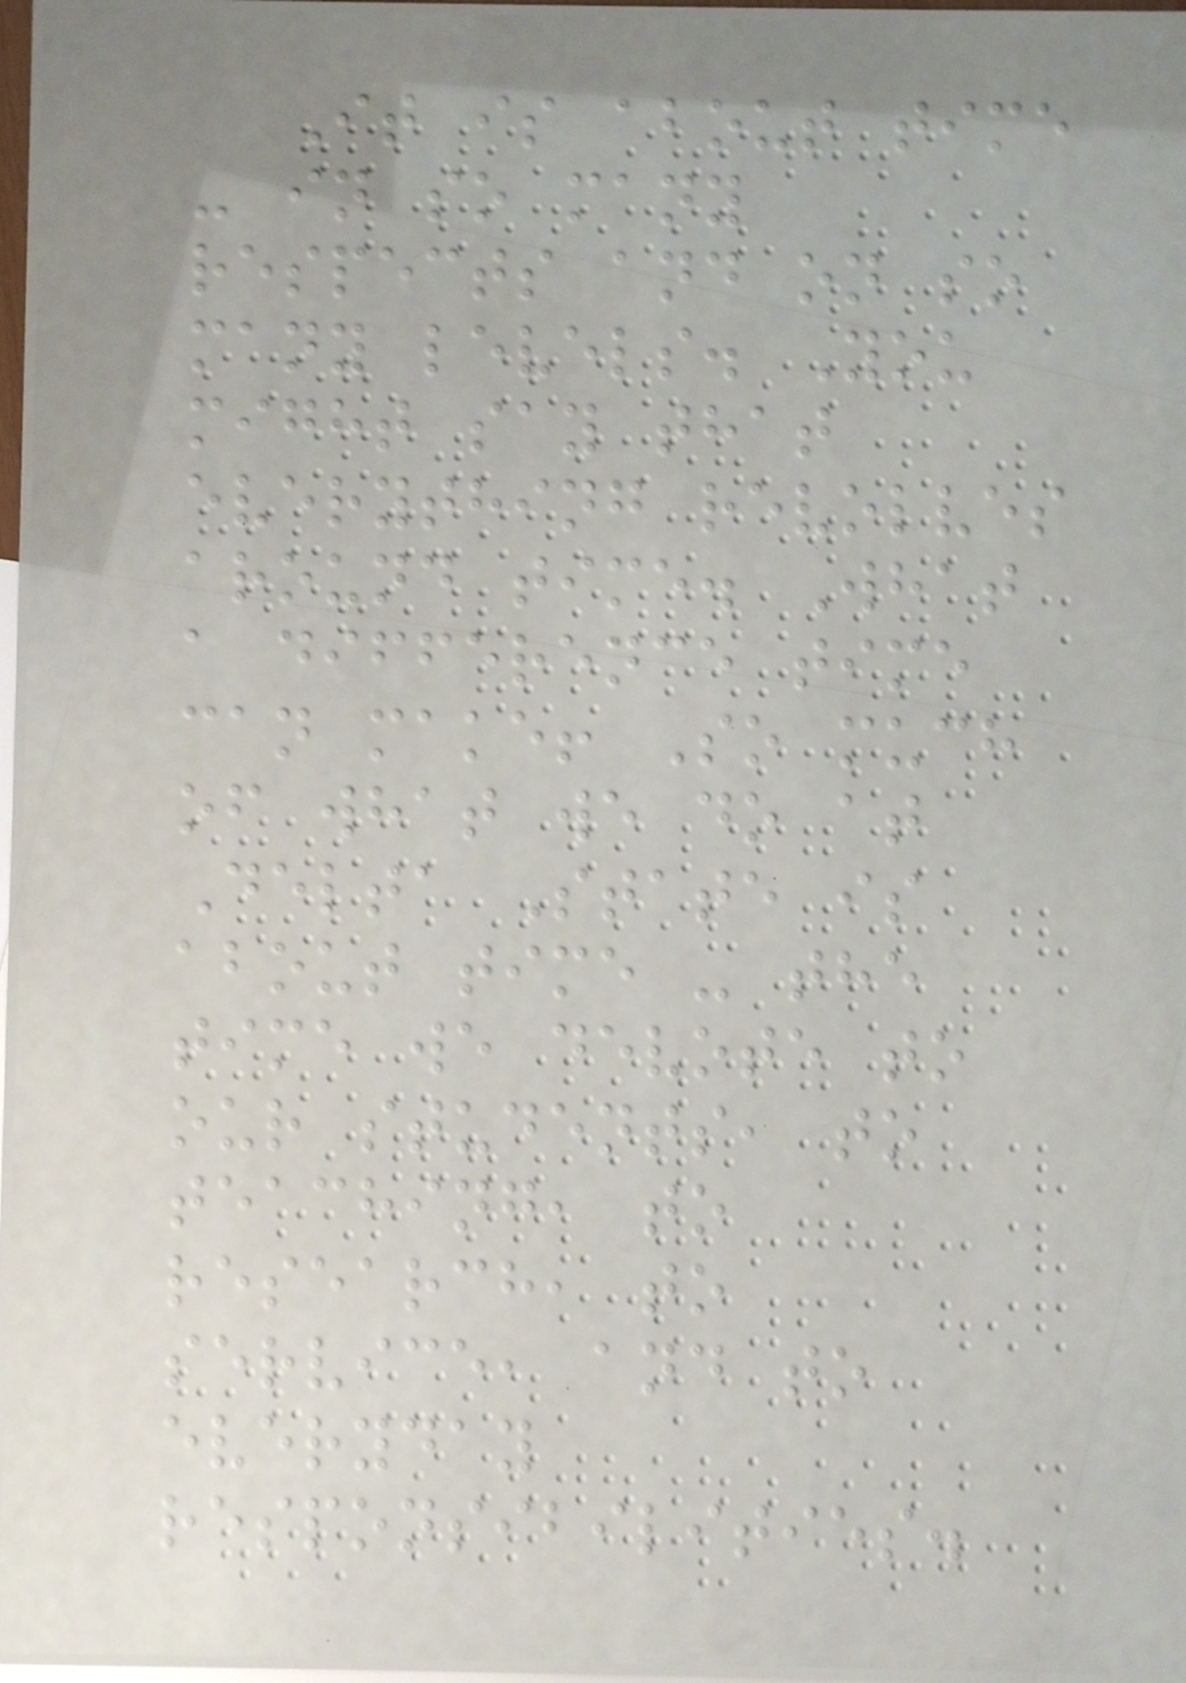It is about time
- in so many
respects and on so
many levels. You
might say that
everything revolves
around time. What
a difference time
can make! So much
of what we do at
Delta State is
about time - the
time we devote to
our students, to
teaching, to
research, to
service, and to
everyday
responsibilities.
